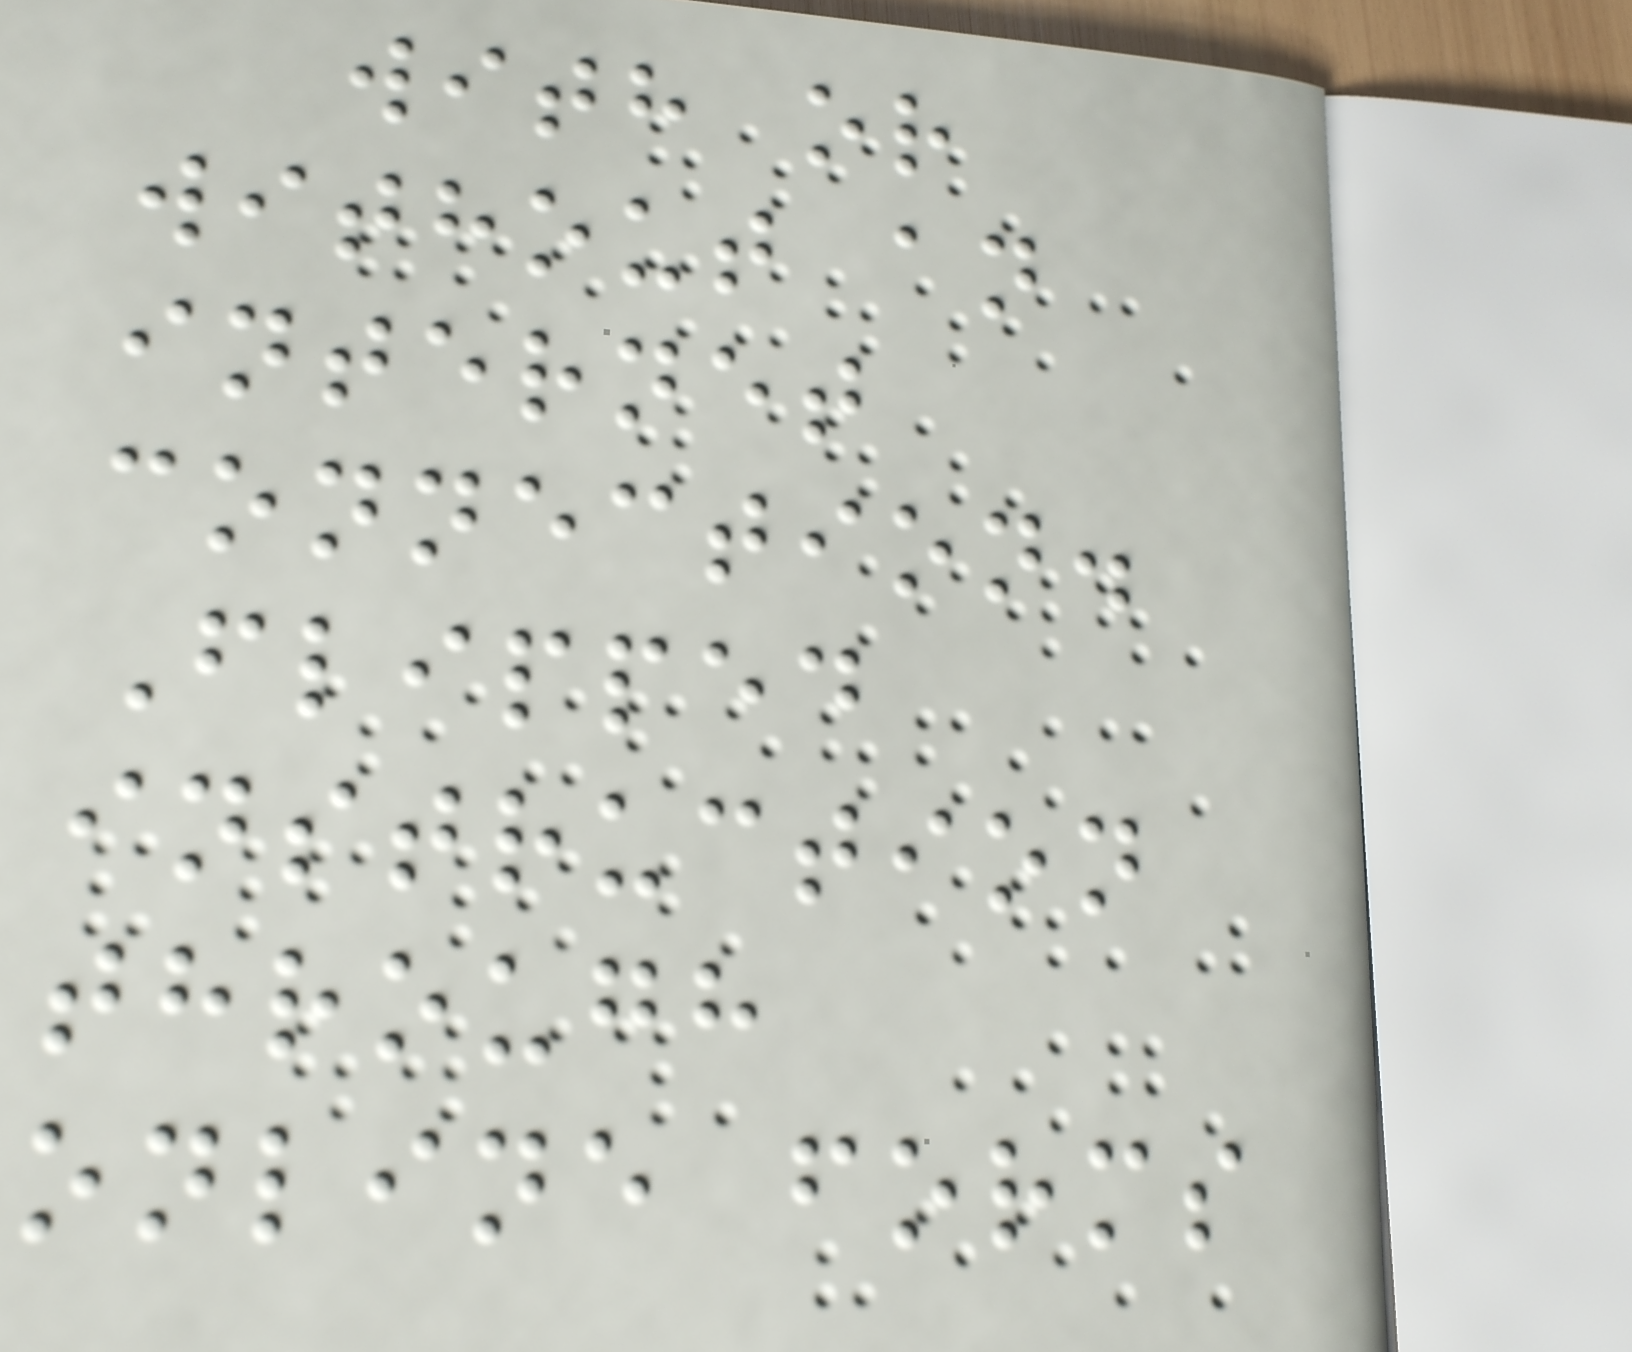with or
without an
internet
connection.
Flipped
instruction
through
online forms
